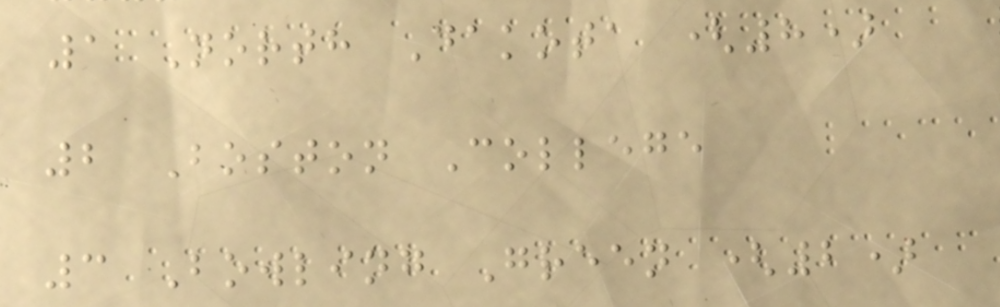1 North Dakota (8)
2 Boston College
3 Bowling Green (2)
